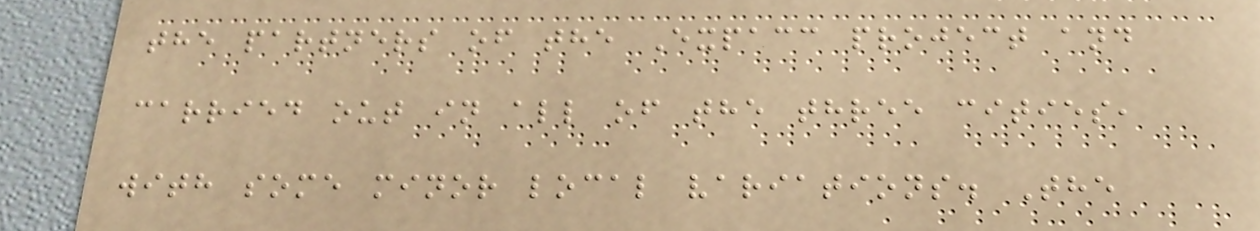the partners of the Expacc project and
carried out in all of the three cities,
with some minor local variations. The
